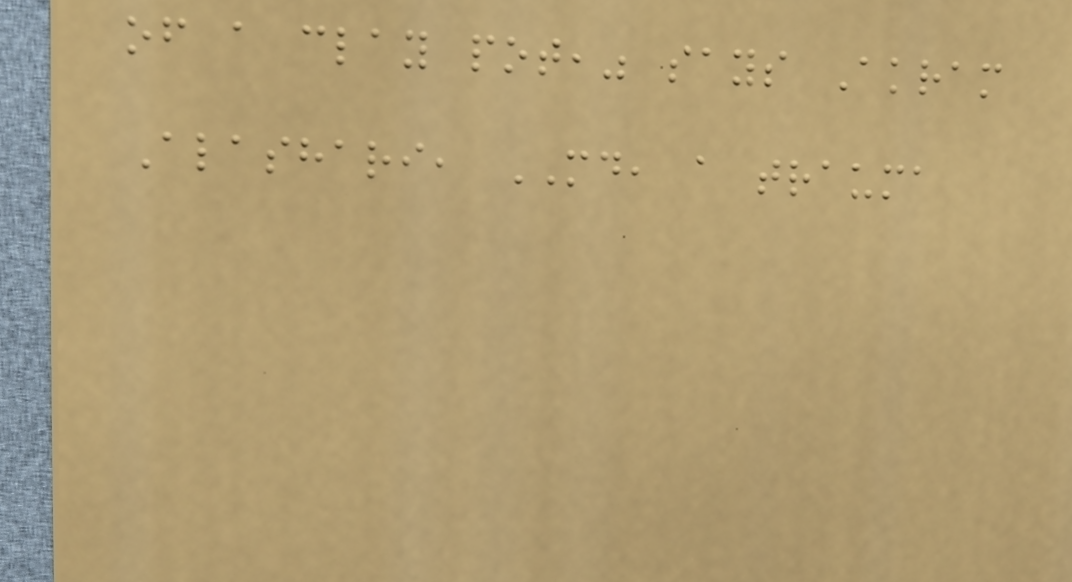of a clay pot," says Akram
Alashari, MD, a trauma
